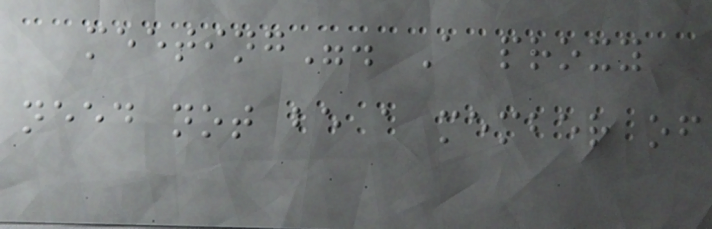meeting". A proxy
need not be a member of
